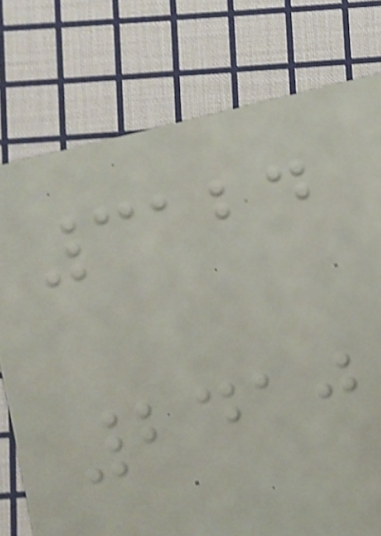3124
2410
